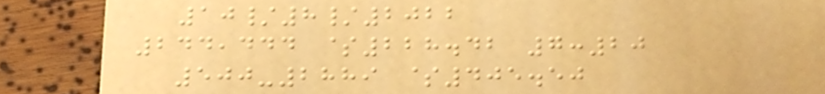10/8/2022
244,444 $228.42 7:20
500-2889 $405.50
